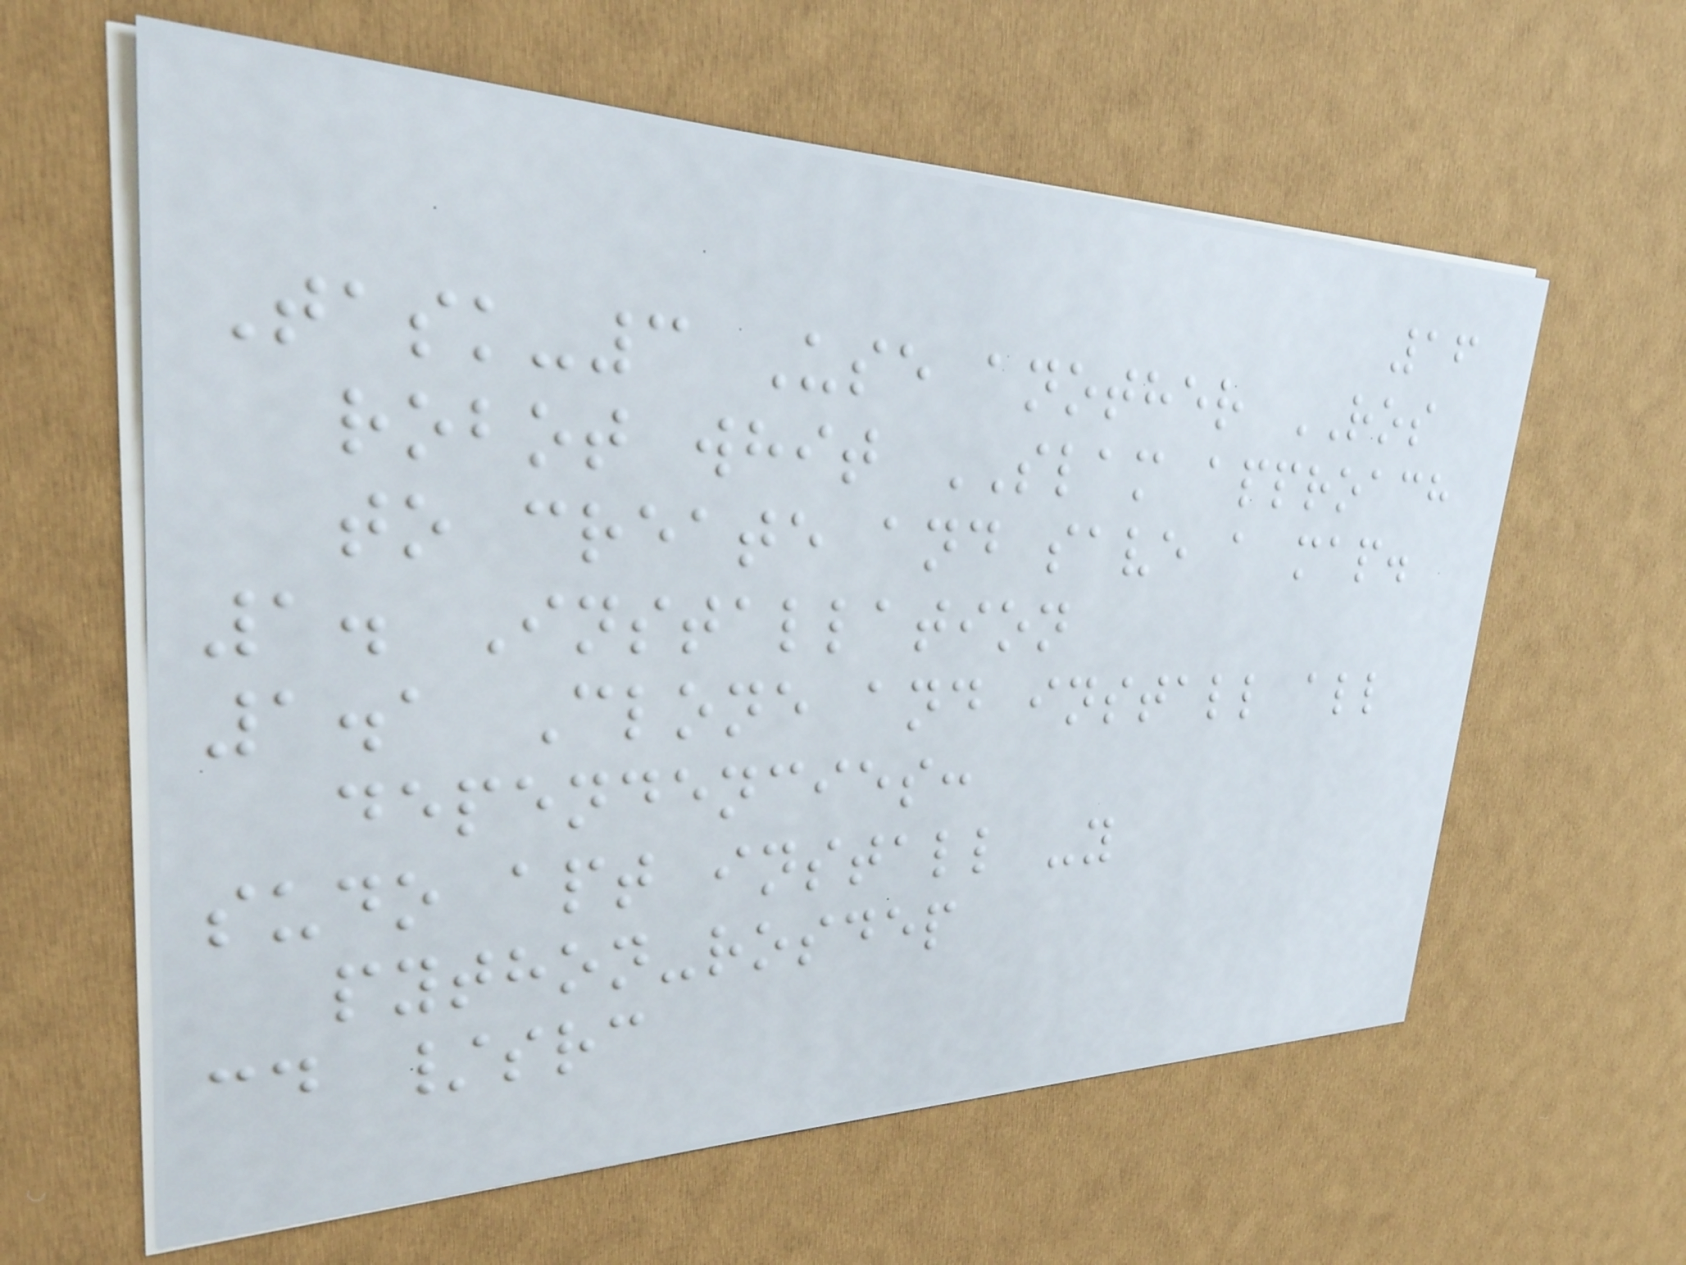16
Task-3 Use another ROS
robot whit SLAM approach
to create and save a map.
1. Installation
1.1 Clone and install all
dependencies:
sudo apt install -y
python-rosdep
cd /src
